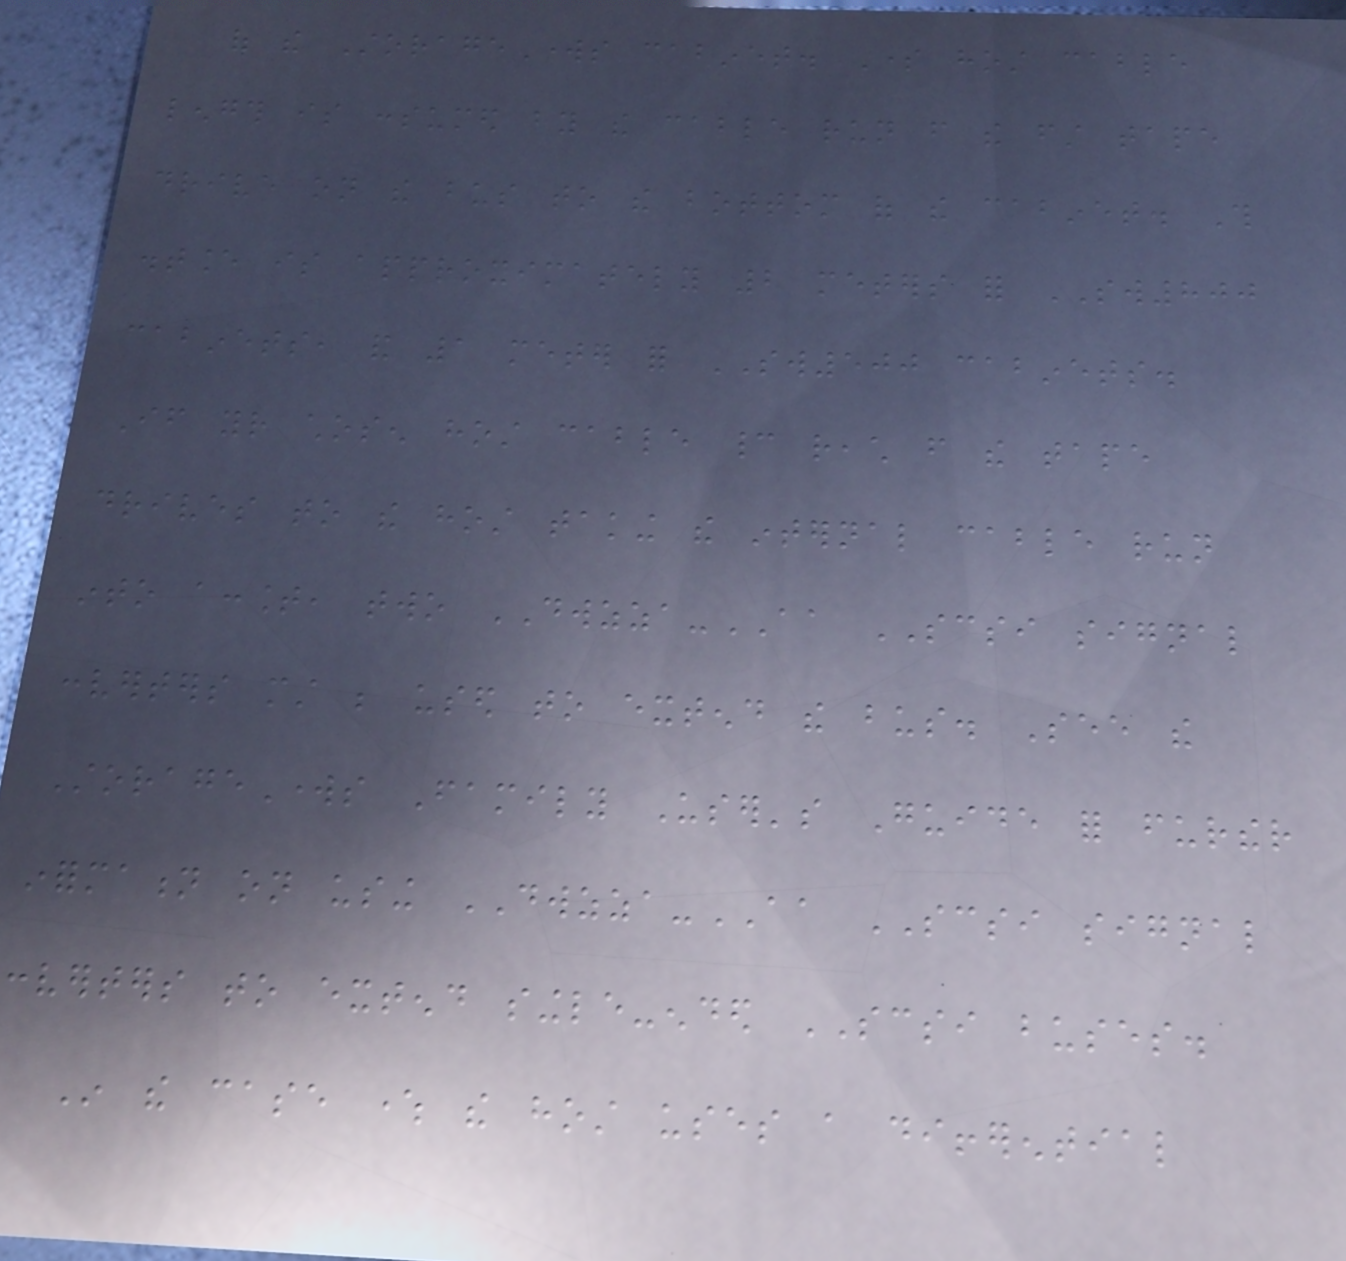of the StorageWorks cabinet. Some host cable
length is consumed by the cable run from the first tape
drive on the bus to the bottom of the cabinet. This
distance is approximately 2 meters for SW800
cabinets, and 1 meter for SW500 cabinets.
If your chosen host cable cannot reach from the tape
drives to the host taking the internal cable run
into account, two DWZZA-AA SCSI signal
converters must be used to extend the bus. See the
StorageWorks Family User's Guide for further
information on using DWZZA-AA SCSI signal
converters to extend single-ended SCSI buses.
In the case where the host uses a differential
